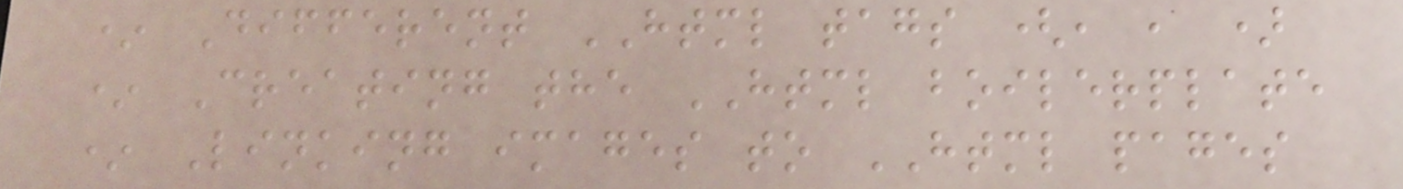* Different HTML tags (, , )
* Creating the HTML boilerplate
* Linking images to HTML pages
